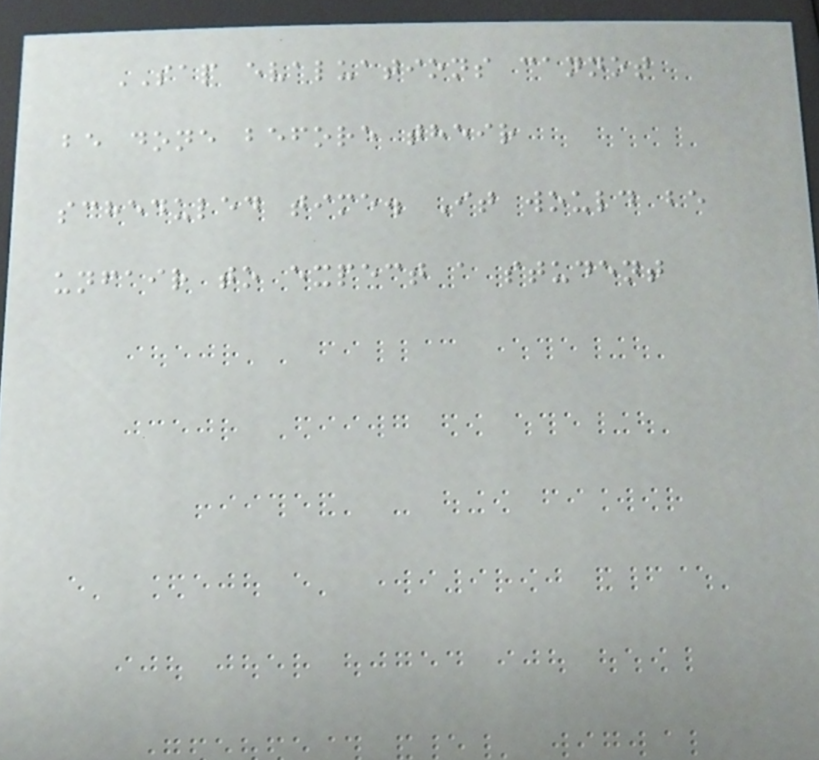SAP evaluations cannot
be done before their
scheduled time. It would be
unfair to expect a student
